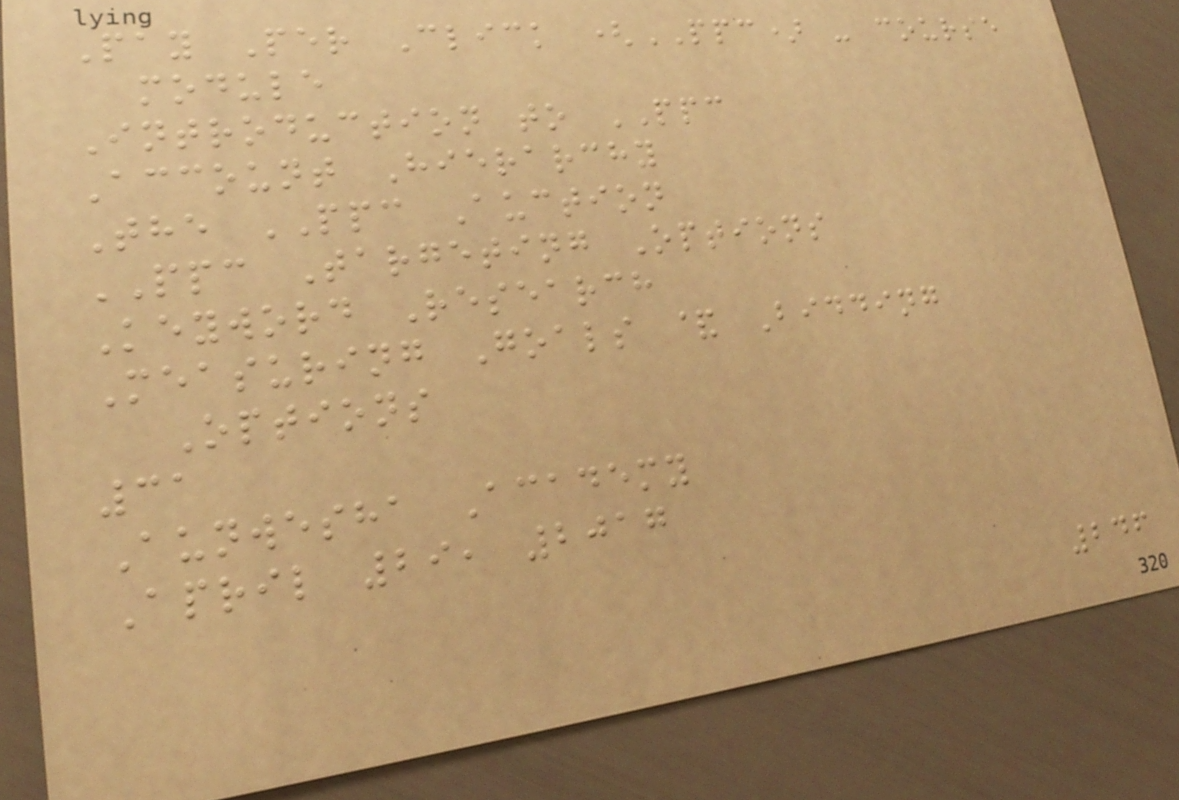Pay Per Click (PPC) - course
module
Introduction to PPC
Account Hierarchy
The PPC Auction
PPC Targeting Options
Keyword Research
Measuring Goals & Bidding
Options
31
Aunwesha Academy
April 29, 2017
246
